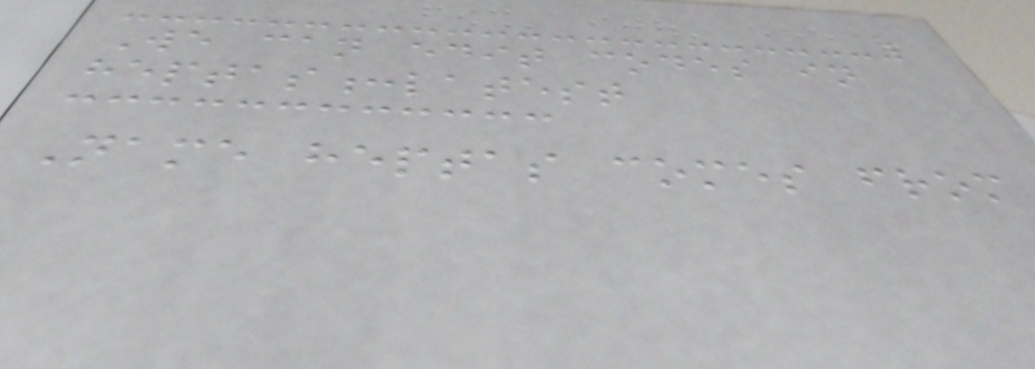We can edit codes in
heptas:latest
Name heptas comes from
